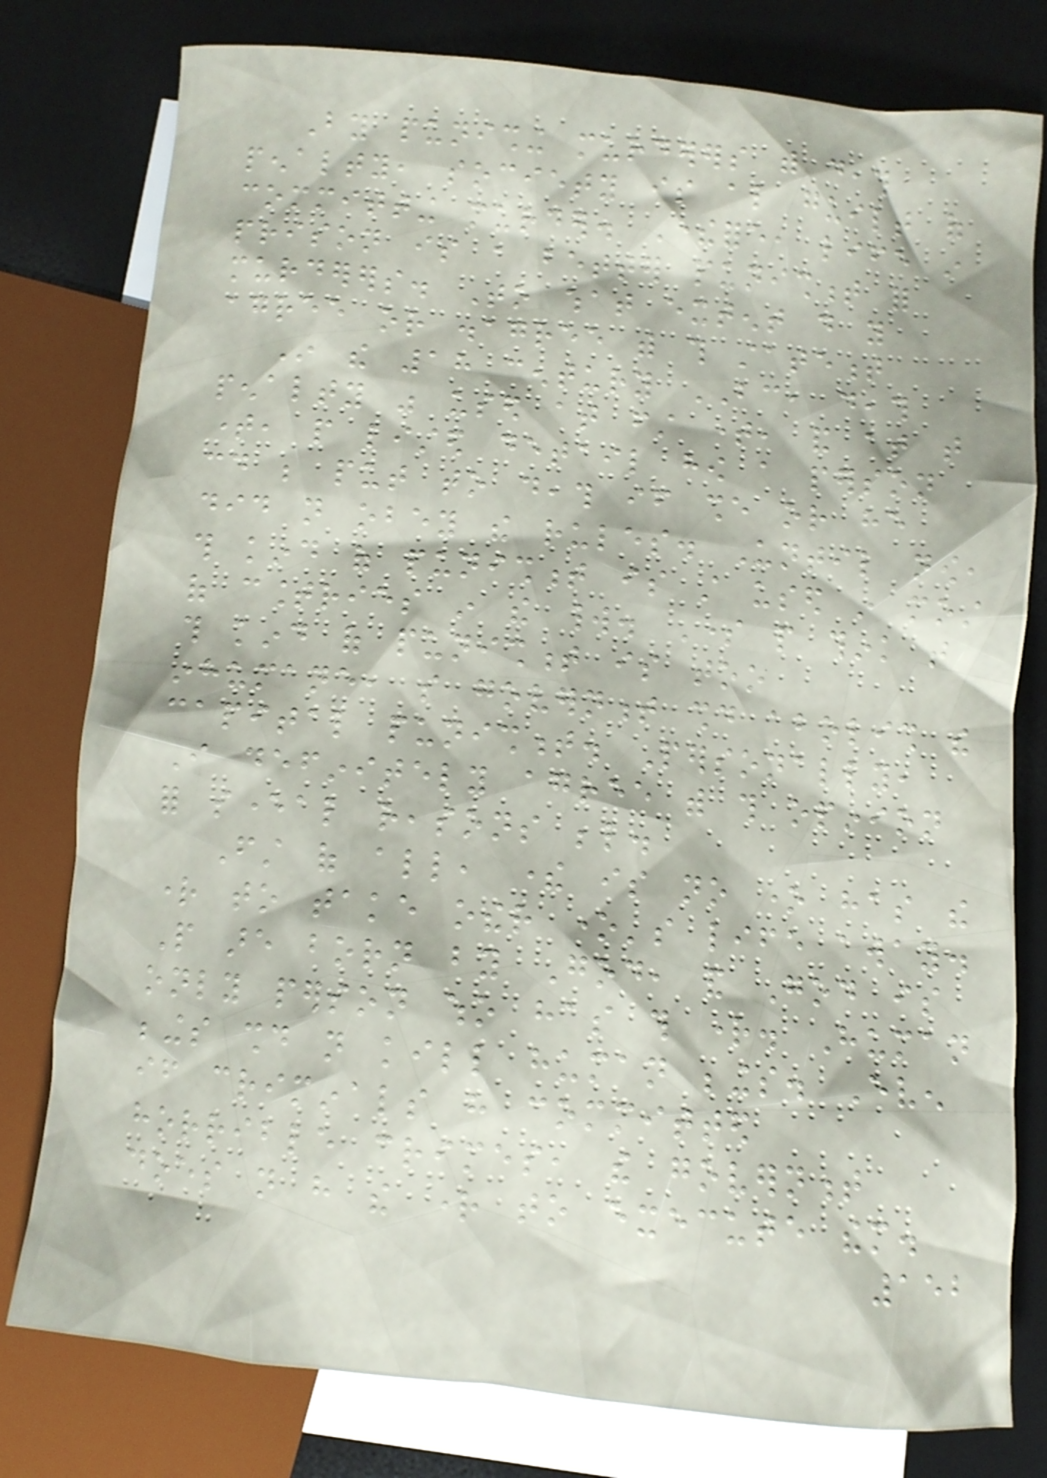By punishing murderers with death
penalty, society is also guilt of
committing murder. Therefore, life in
prison is a better punishment for
murderers. To what extent do you
agree or disagree with this statement
In the 18 century BC, death
penalty was used at first time, and at that
time, people listed detail how a person
could be put to death if she or he
did not obey the rules. Until now,
this kind of punishment is still used in most
of countries in the world. Some people think that
this kind of punishment is too
inhumane, so government should abolish the
capital punishment. Personally,
I definitely agree with this opinion
for several reasons below.
First of all, there is no one has the
right to take other one's life away.
People are born by God, and God is
only person who has this right. Human
beings should not kill human beings. Even
if criminals have committed
horrible crimes, the government
does not have the right to execute them.
152
